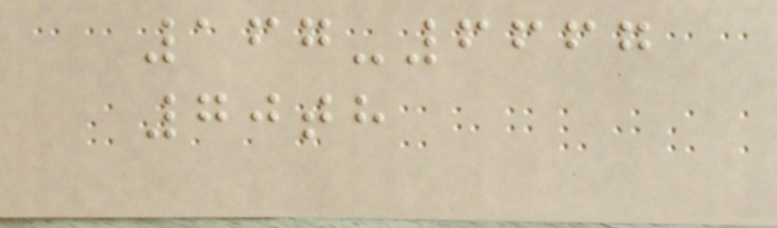167-6667
70th
